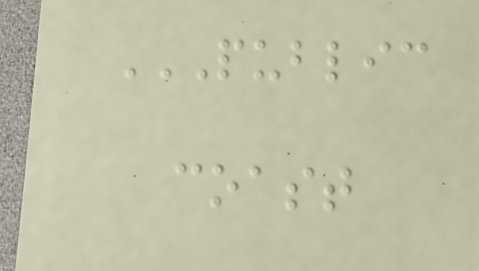PUBLIC
COAST
